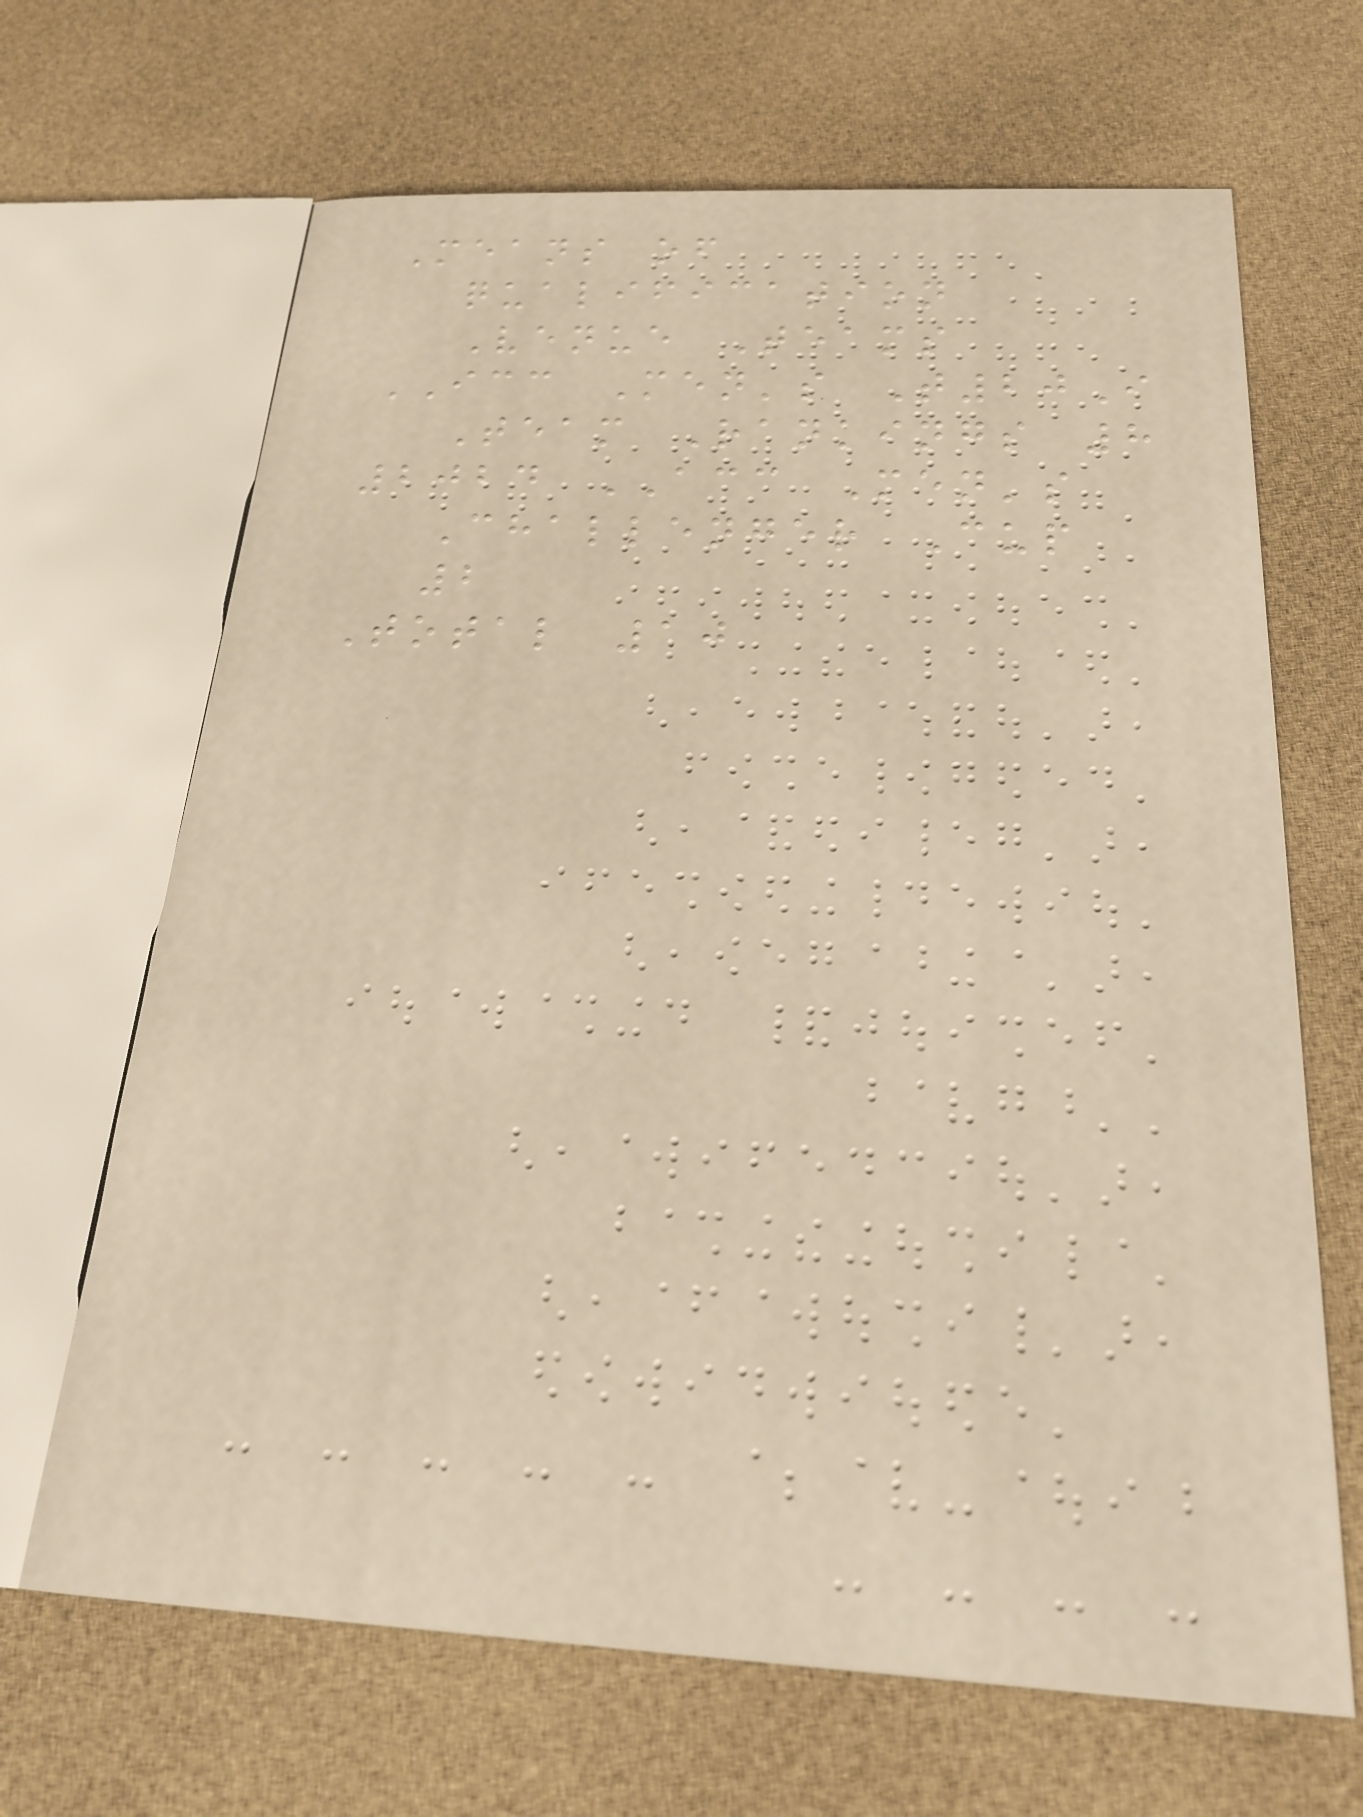Means of
qualification
Venue Teams
ICC Men's T20I
Team Rankings 8
2024 ACC Men's
Challenger Cup
2
Total 10
